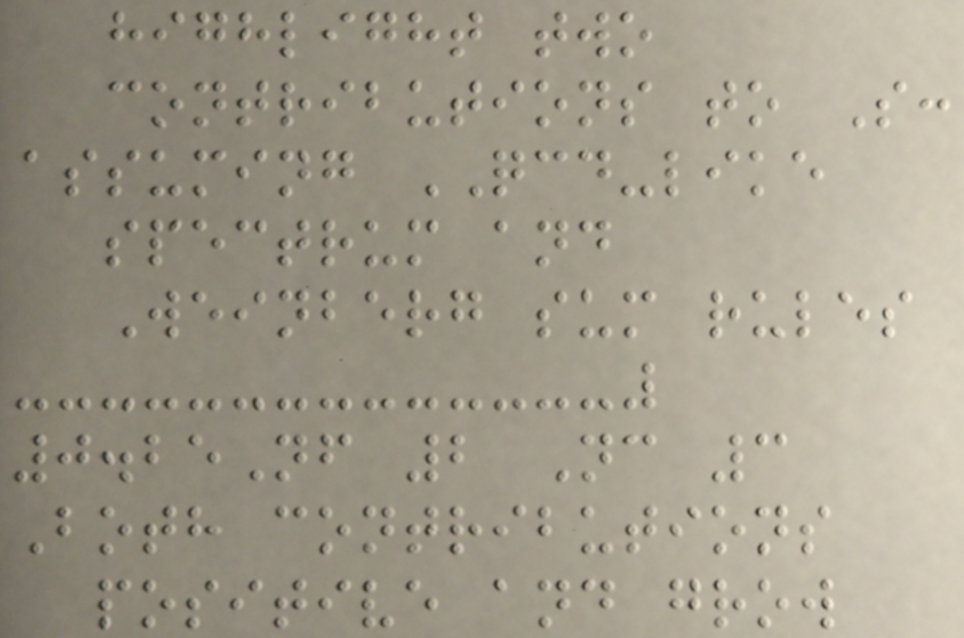highlight two
contributions to S:
assuming QCD-like
spectrum and
Weinberg sum rules
0.25Nf 2 Nc 3
Both contributions
positive and grow
